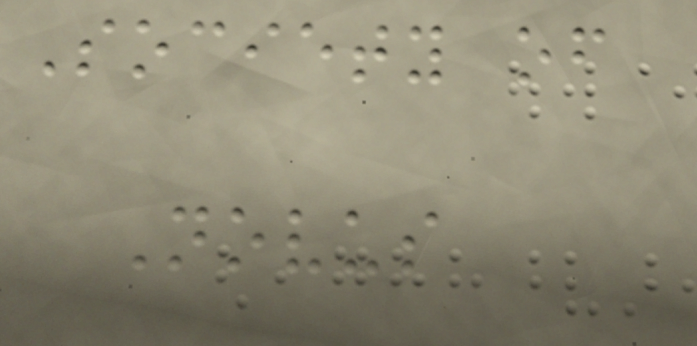Society of
Novus
